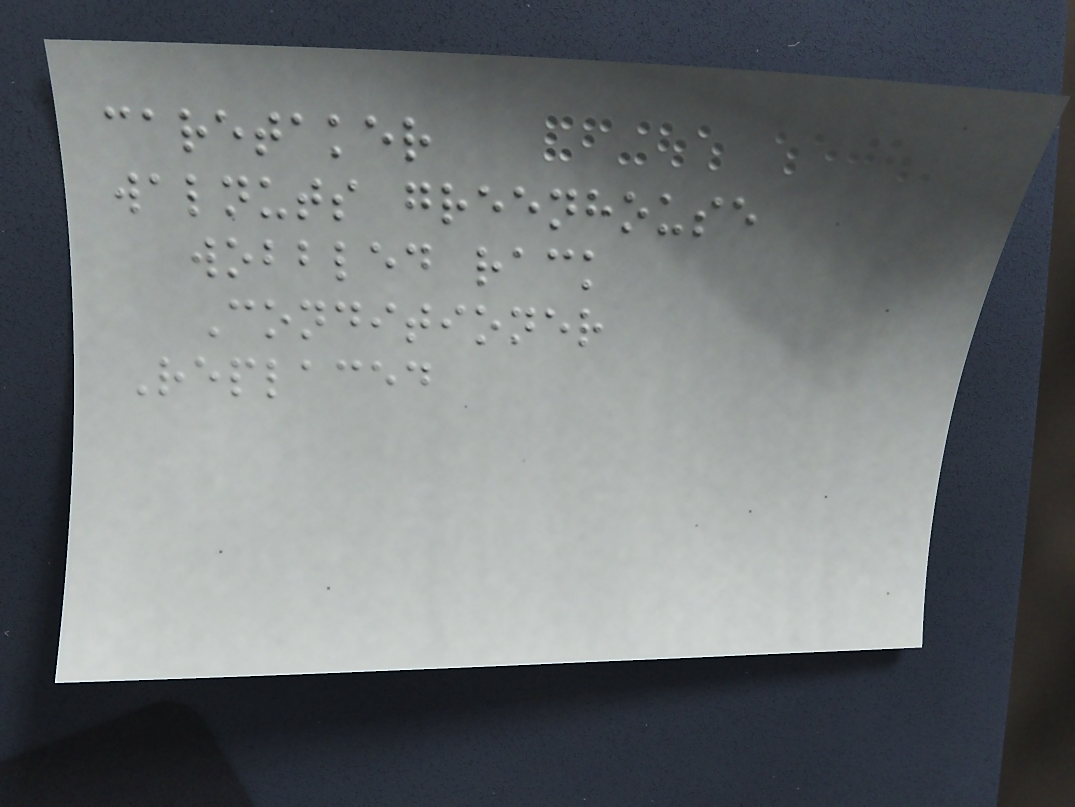caretaker
walnuts greenhouse
wobbled rack
Conditioner
Replaced
